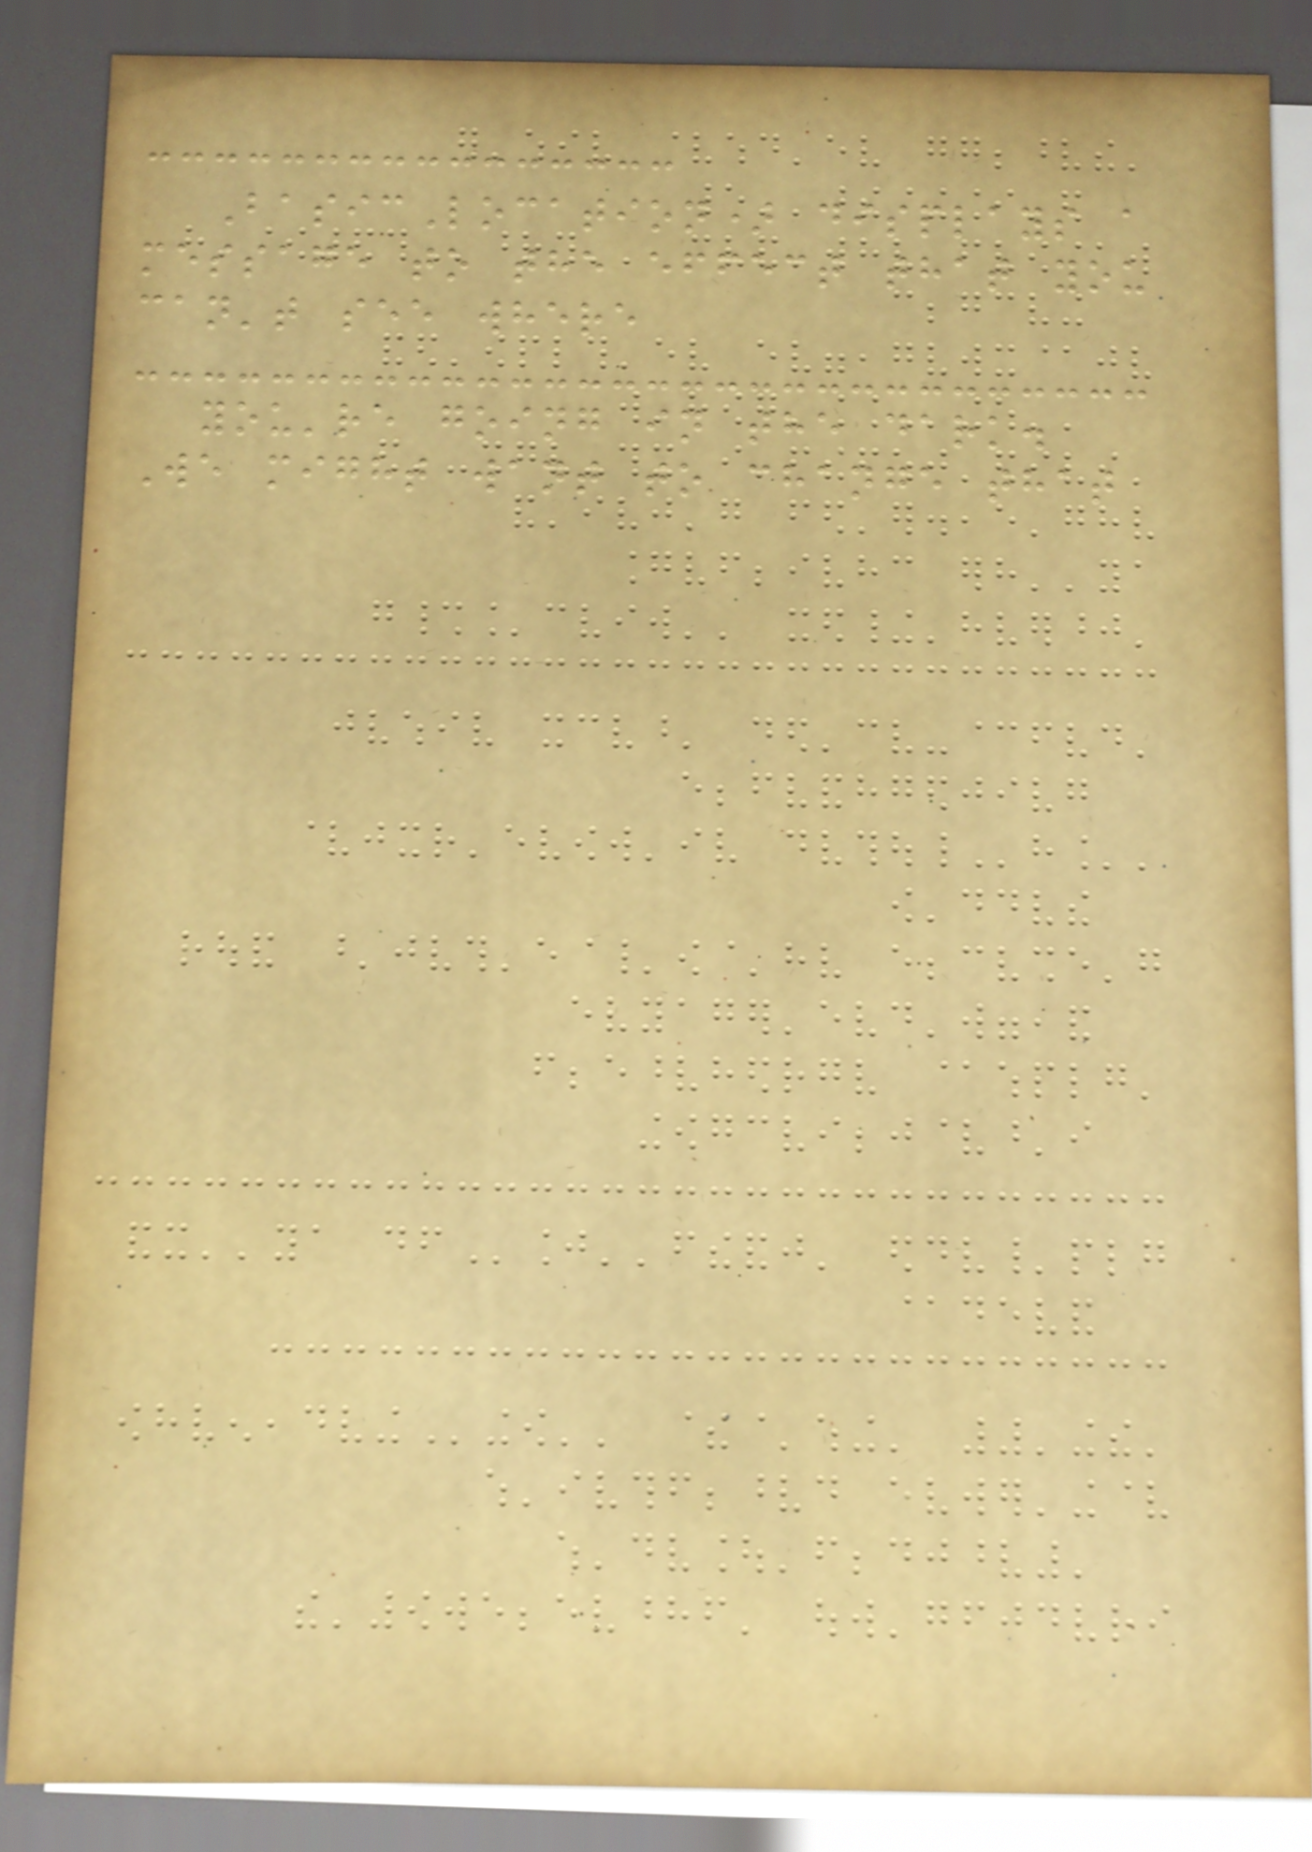BasicLocation) displays a
message to the effect that you
can't see where
you're going in the dark.
We might want to change that
